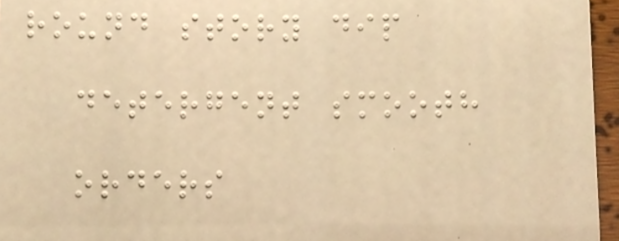round story dip
detergent smooth
orders
